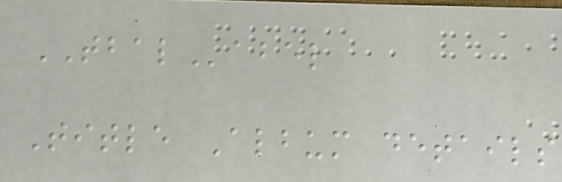TBALabel
Title Album details
